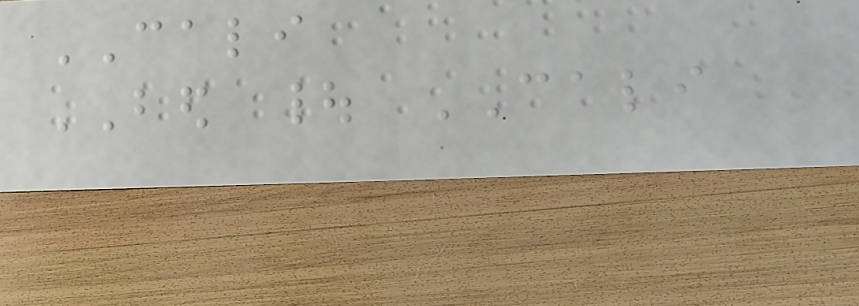CALI
BED | CALI
